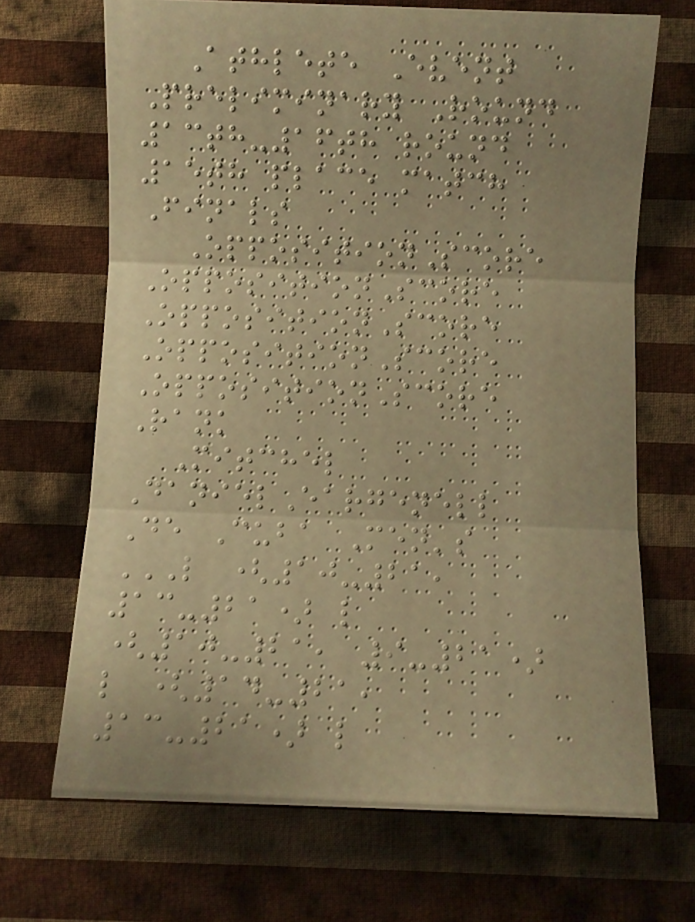Athlete Event
Preliminary Round
13th-16th round
15th place match
Finals
OppositionScore
OppositionScore
OppositionScore
OppositionScore
OppositionScore
Rank
Mitchel
DanielEargenell
De Cuba Men's
L (10-21,
13-21) L
(10-21, 9-21)
L (14-21,
13-21) L
